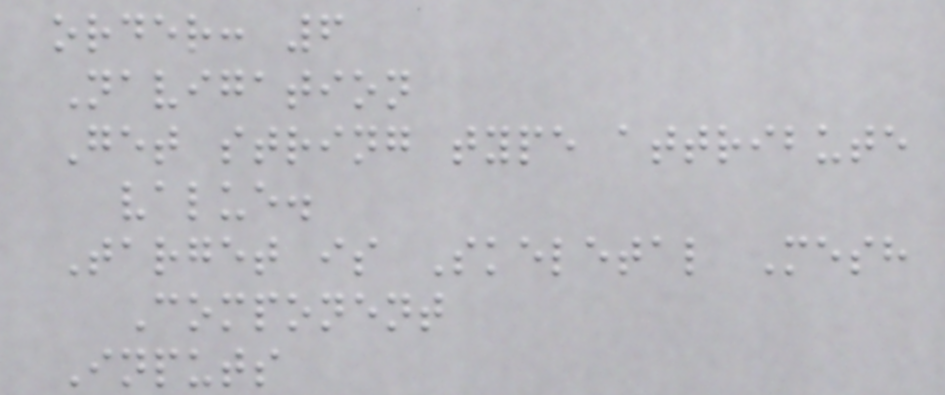order: 6
Navigation
Get string type attribute
value.
Target is Skeletal Mesh
Component
Inputs
